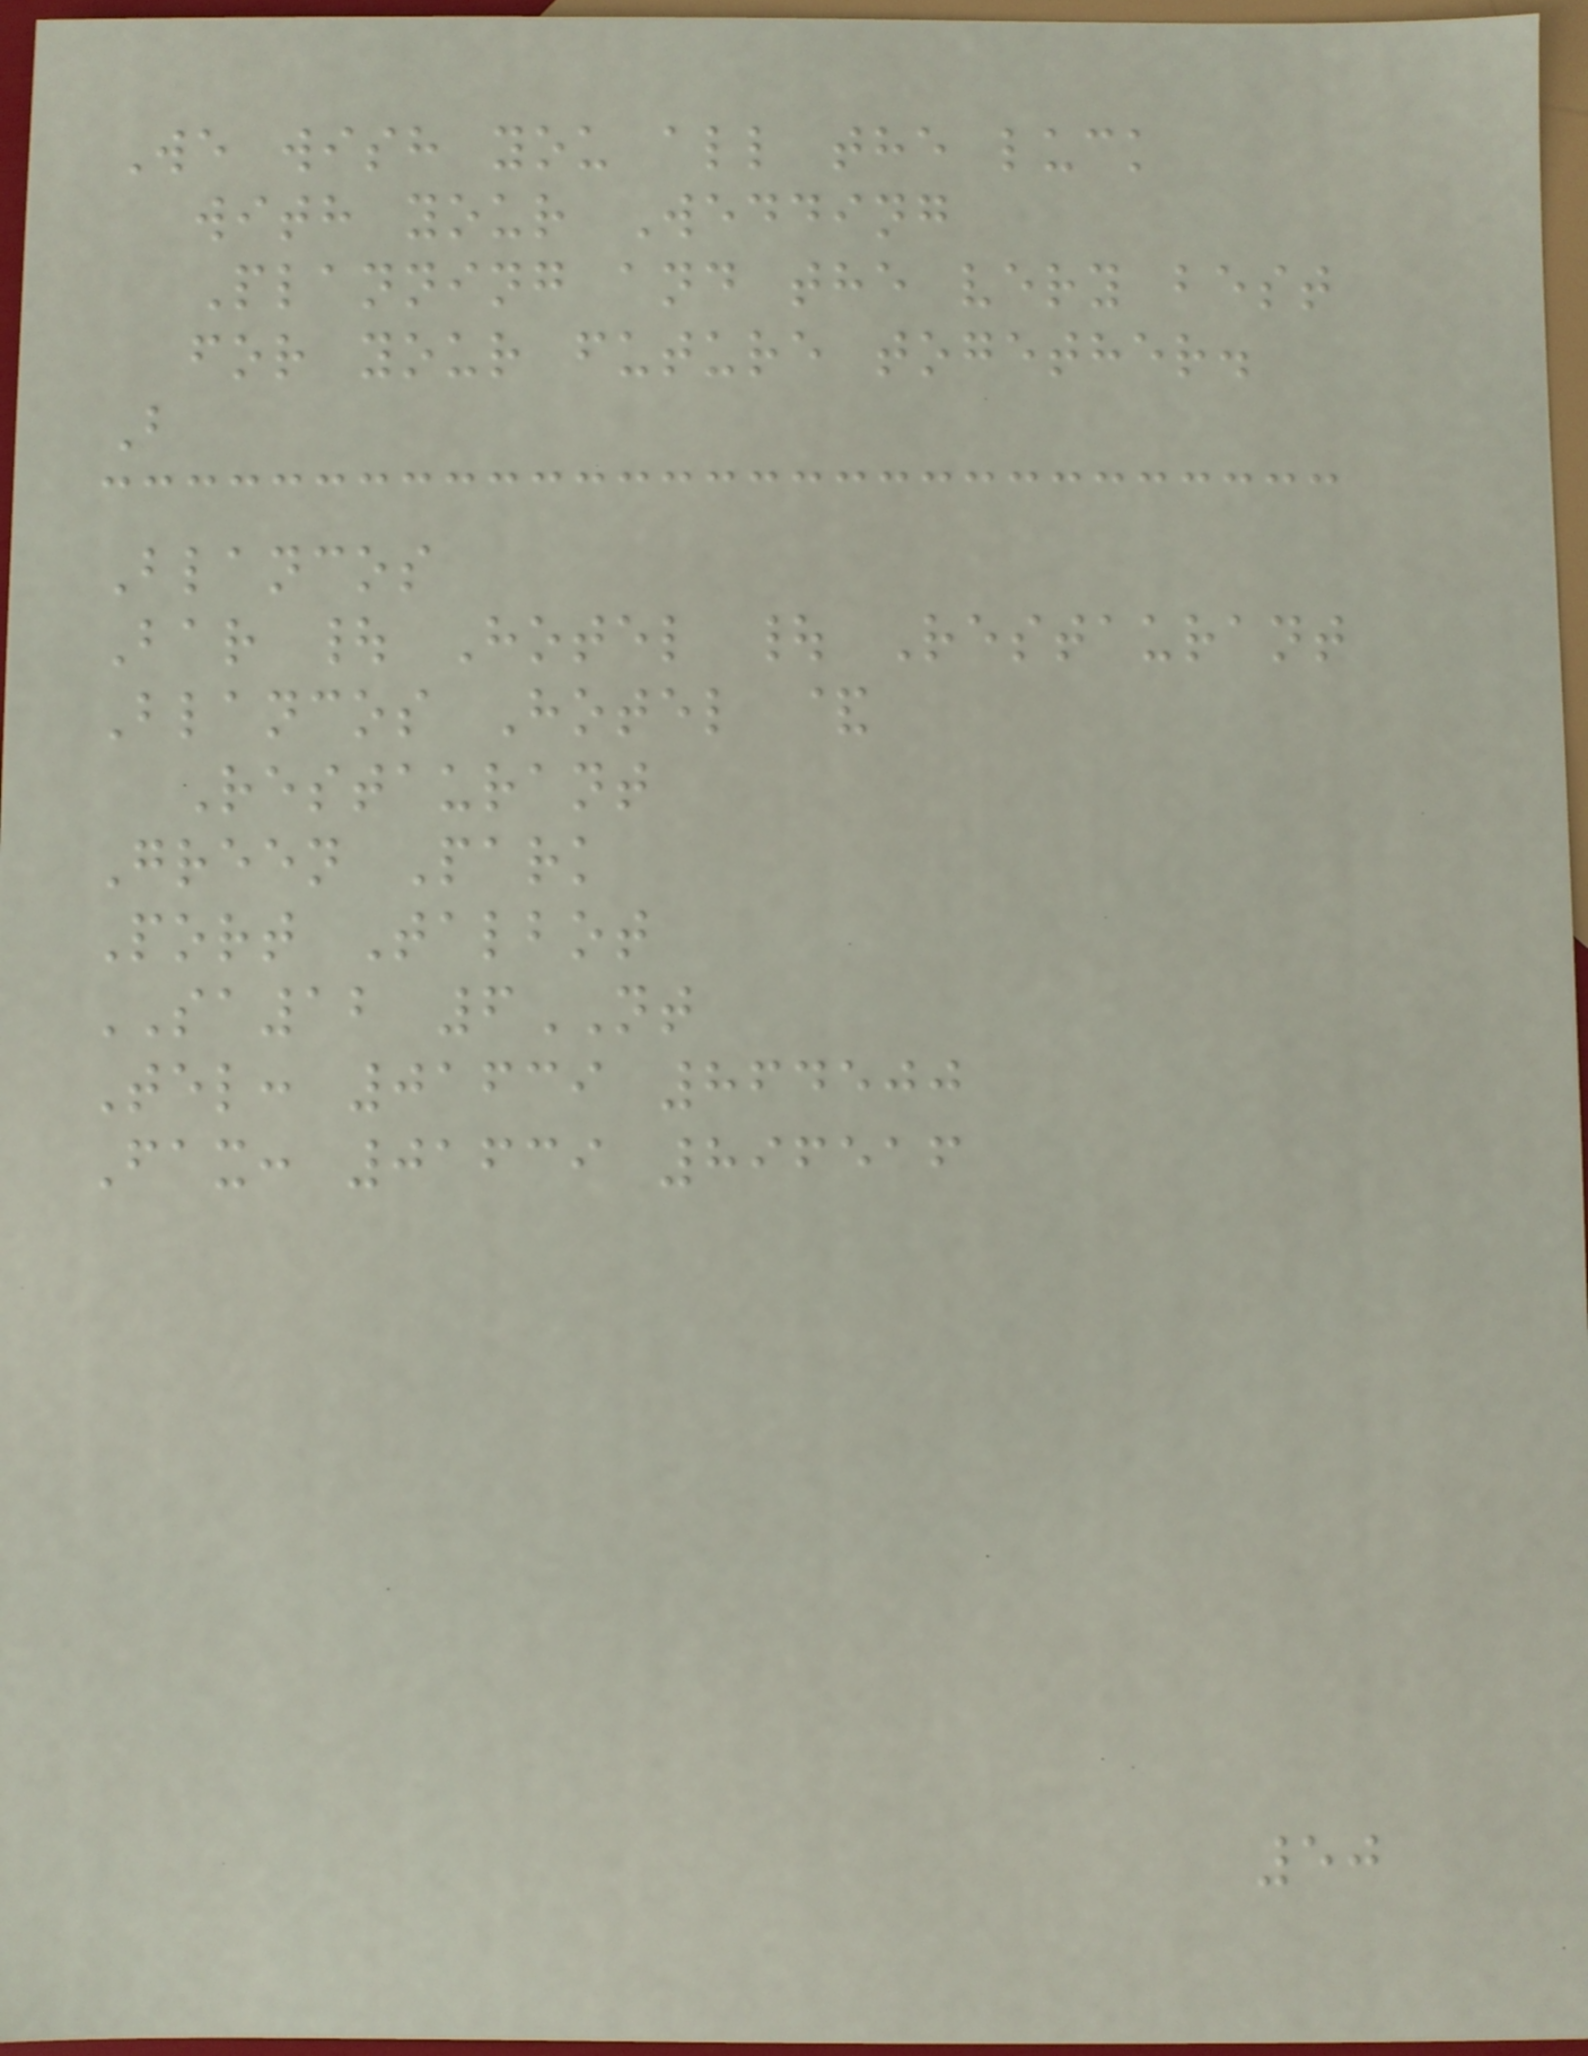We wish you all the luck
with your Wedding
Planning and the very best
for your future together.
B
Blancos
Bar | Hotel | Restaurant
Blancos Hotel &
Restaurant
Green Park
Port Talbot
SA12 6NT
Tel: 01639 864500
Fax: 01639 896516
50
